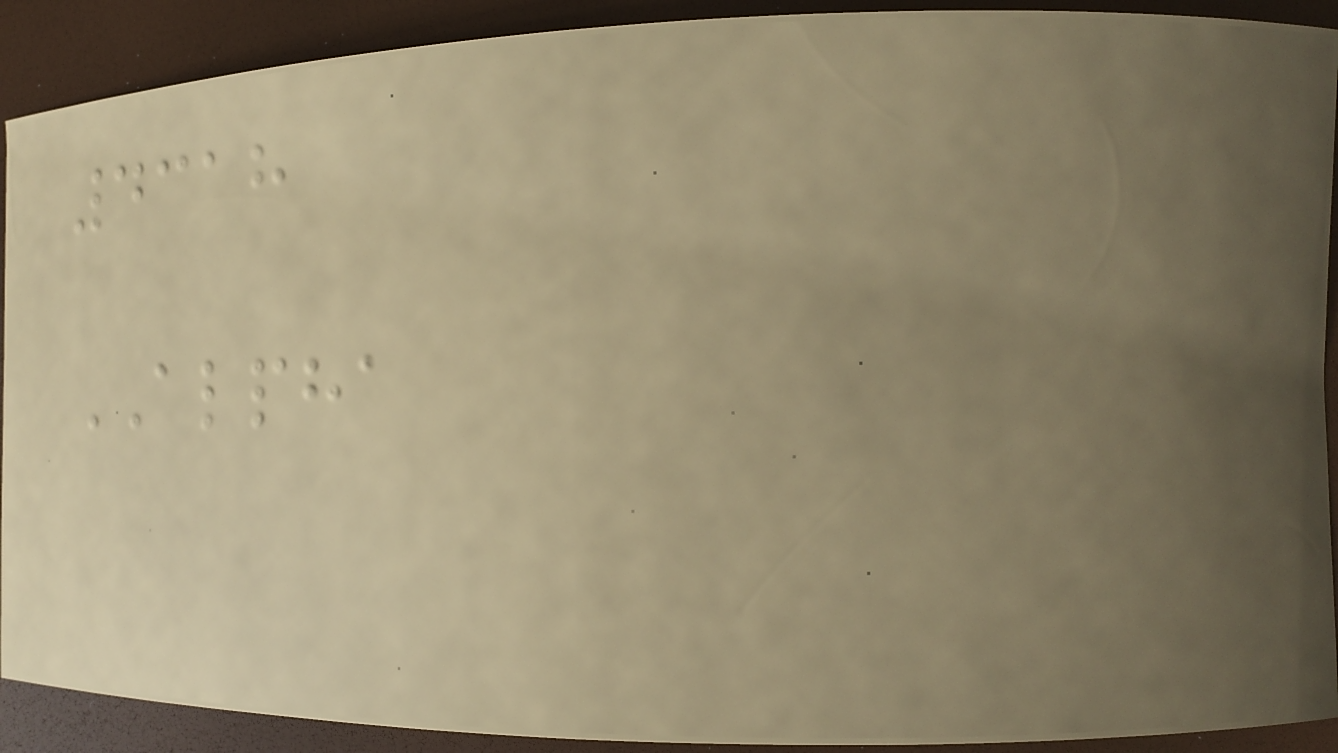4318
ALPHA
